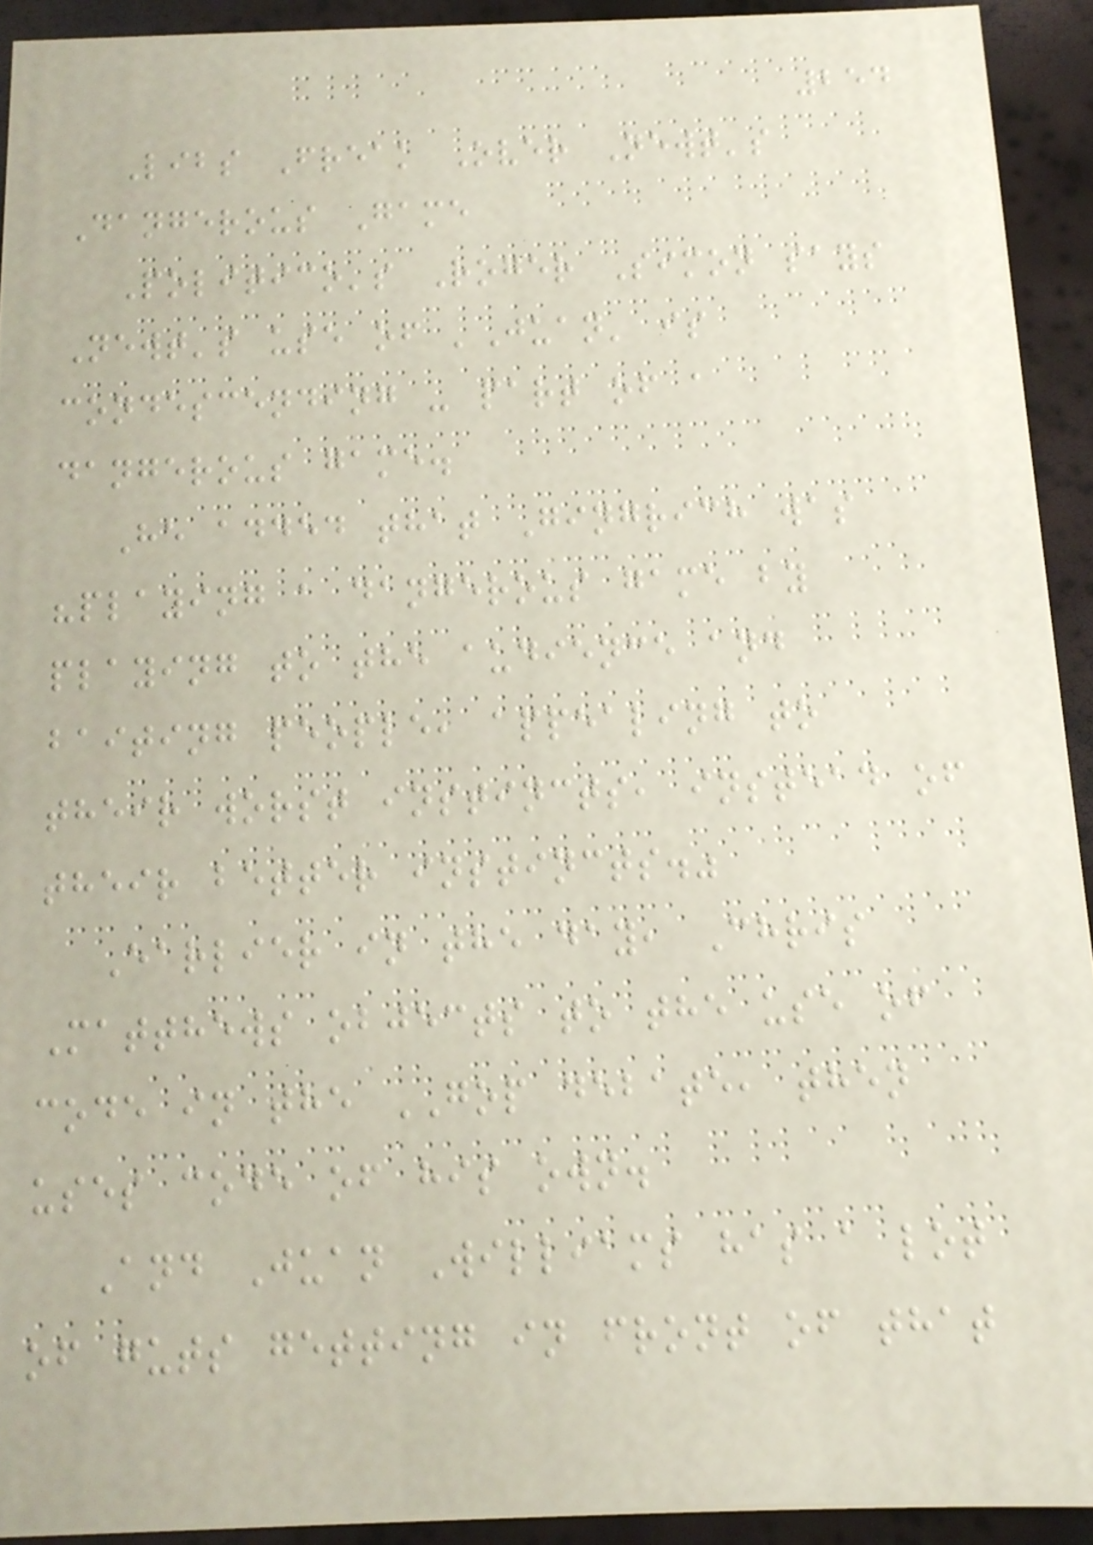254
Libs Freak Over Newt's
Dangerous Game
Politico's Roger Simon says
Newt's use of 'Juan' is
condescending - part of a
dangerous game.
He added that Gingrich was
"playing a dangerous game by
playing to the audience and
baiting people, appealing to
their worst instincts, instead of
their better instincts."
Earlier in the day, Chris
Matthews objects to the use of
code in the GOP debate, then
uses code of his own.
And Juan Williams has a lot
of guts getting in front of that
